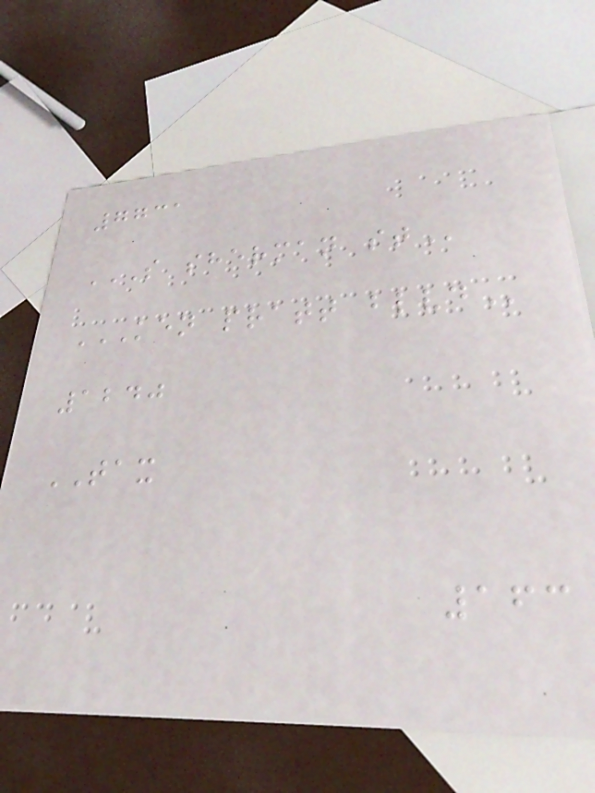7731
S SHERMAN ST
KEN PRATT BLVD
1240
TAX
163
